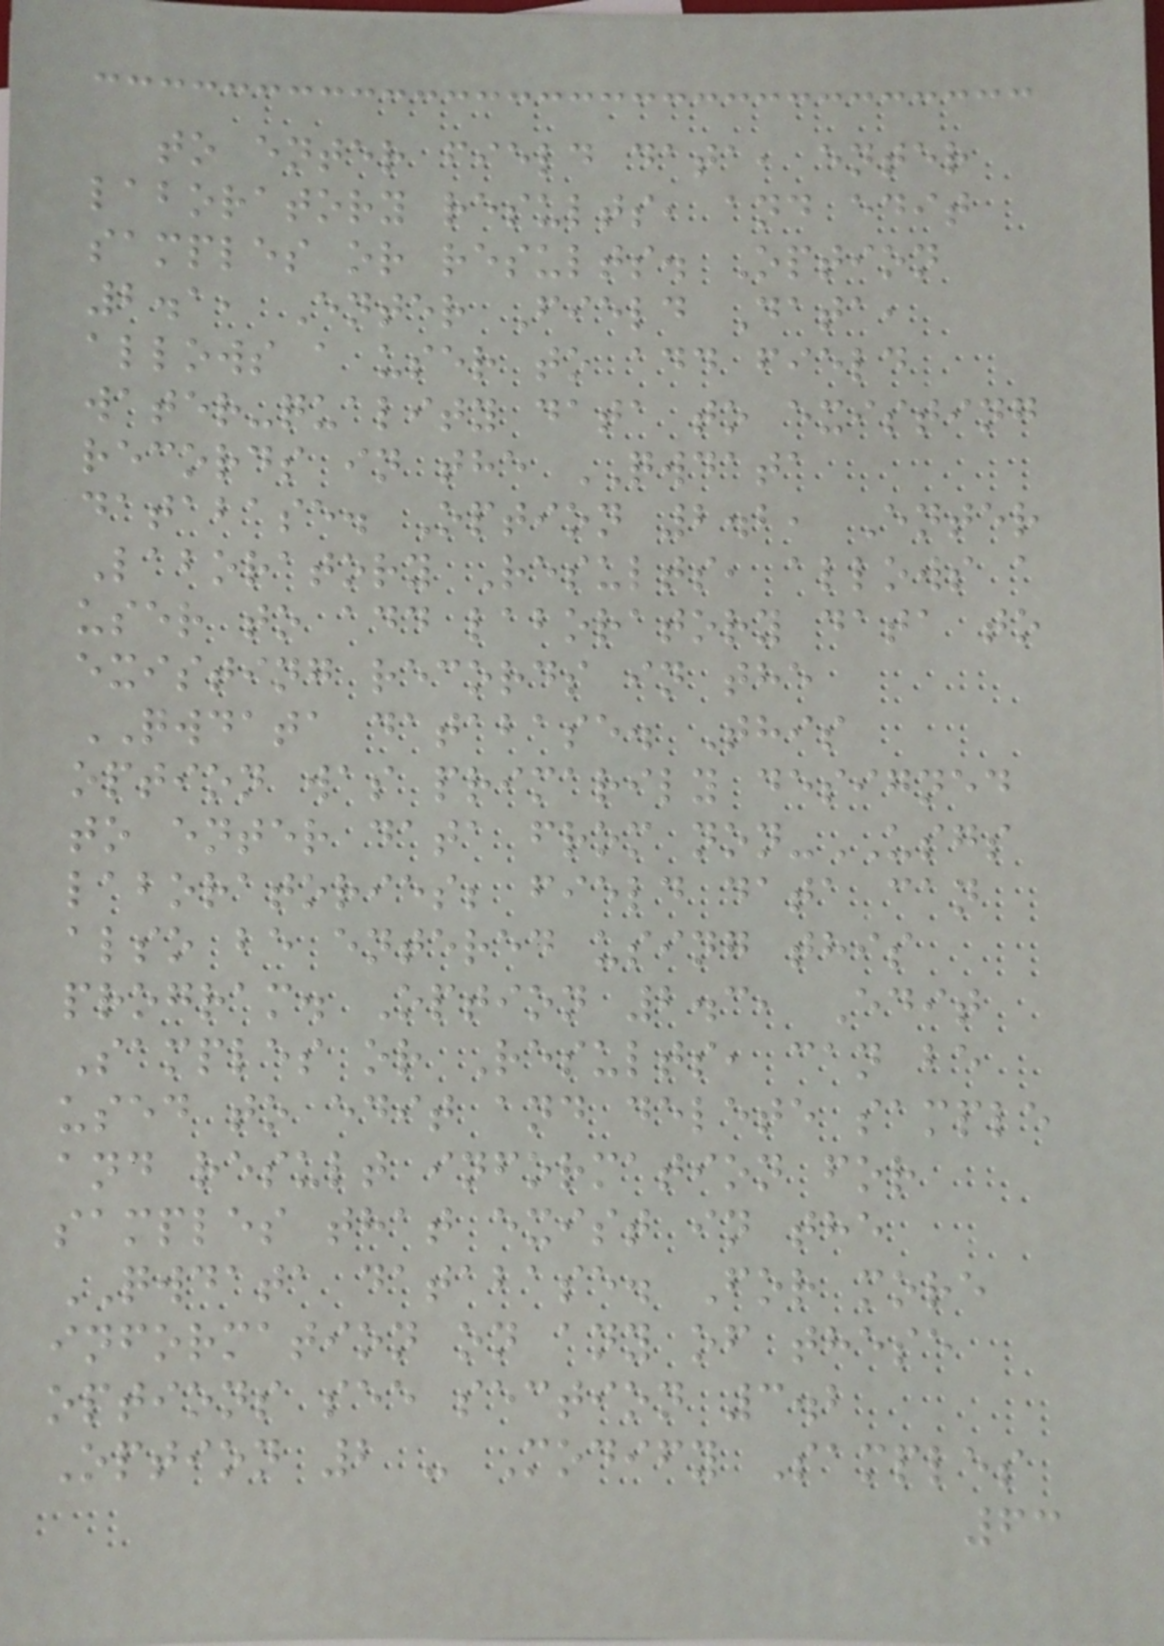to enter field data, enter
laboratory results, and edit
samples or results. Option
2.1, Enter Field Data,
allows a user to add field
water-quality data to existing
records in the QWDATA
database. Option 2.2, Enter
Laboratory Results, allows a
user to add laboratory data to
existing records in the
QWDATA database. This
option was primarily designed
to enter data from non-USGS
laboratories; field data can
also be entered using this
program. Option 2.3, Edit
Samples or Results, can be
used to edit and delete sample
and result information for
samples that exist in the
QWDATA database. For more
information on any of these
options see section 3.2
Option 2 - Modify Samples
63
